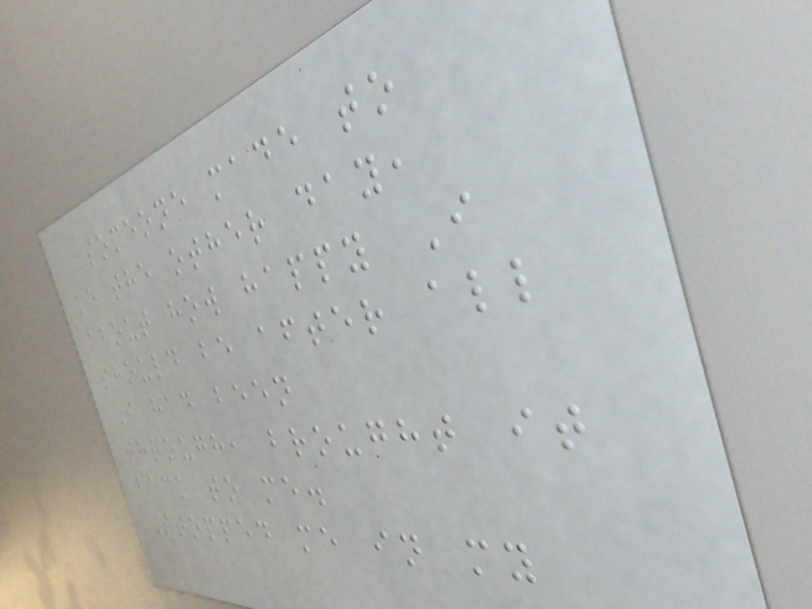someone made to
me the other day,
about how happy I
should be after all
I had been
through, brought it
back to me.
Stopped me in my
